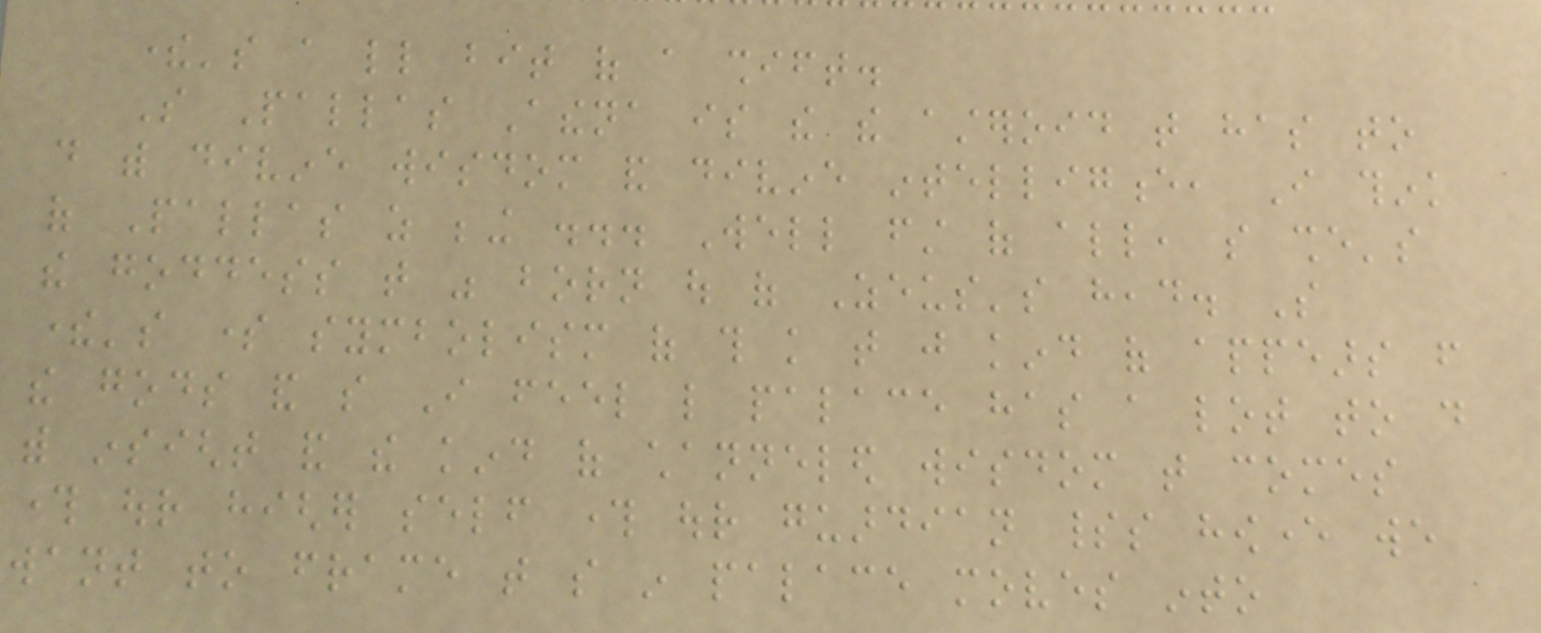there's a little bit of a shift.
So Pallas Athena is the the asteroid that has to
do with divine wisdom and divine intelligence, I think
of Pallas as being ... Well first of all, so she's
the goddess that was born out of Zeus's head. So
there's some symbolism of this knowledge that just kind of appears from
the gods and so I feel like palace has a lot to do
with insight and the kind of channeled wisdom that comes
through our higher self through our guardian spirits however we
want to frame that so in palace moves into
